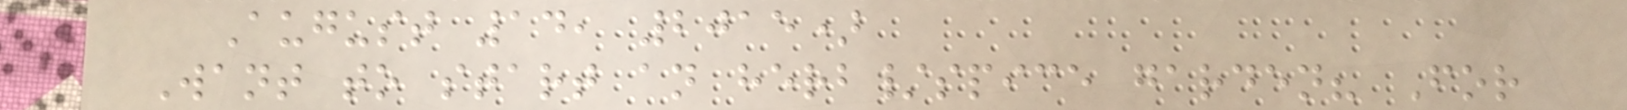August 14, 2015)
Want to start an herb/spice garden? For
